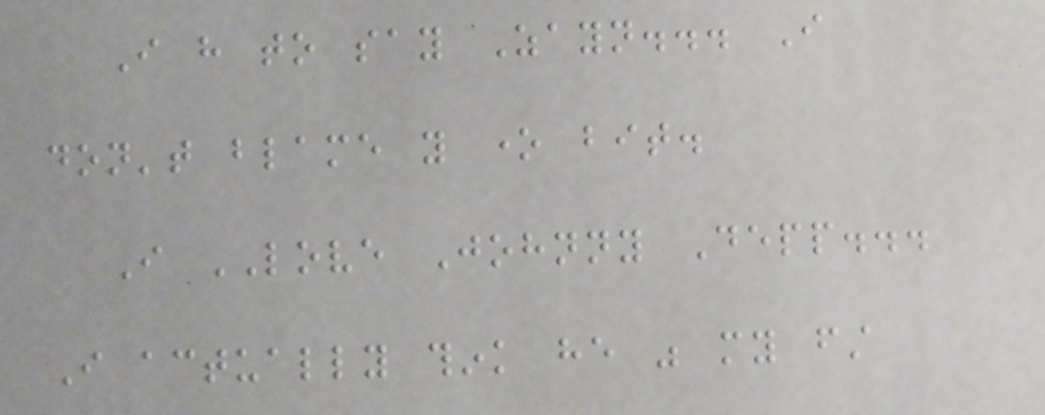I have to say Zayn... I
don't blame you one bit.
I LOVE Johnny Depp...
I actually think he was my first
